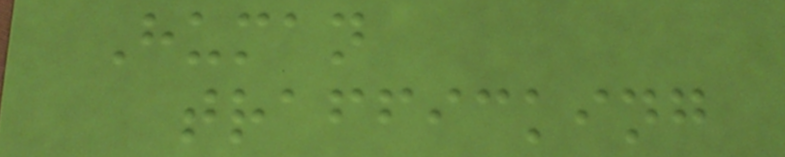Human
trafficking
